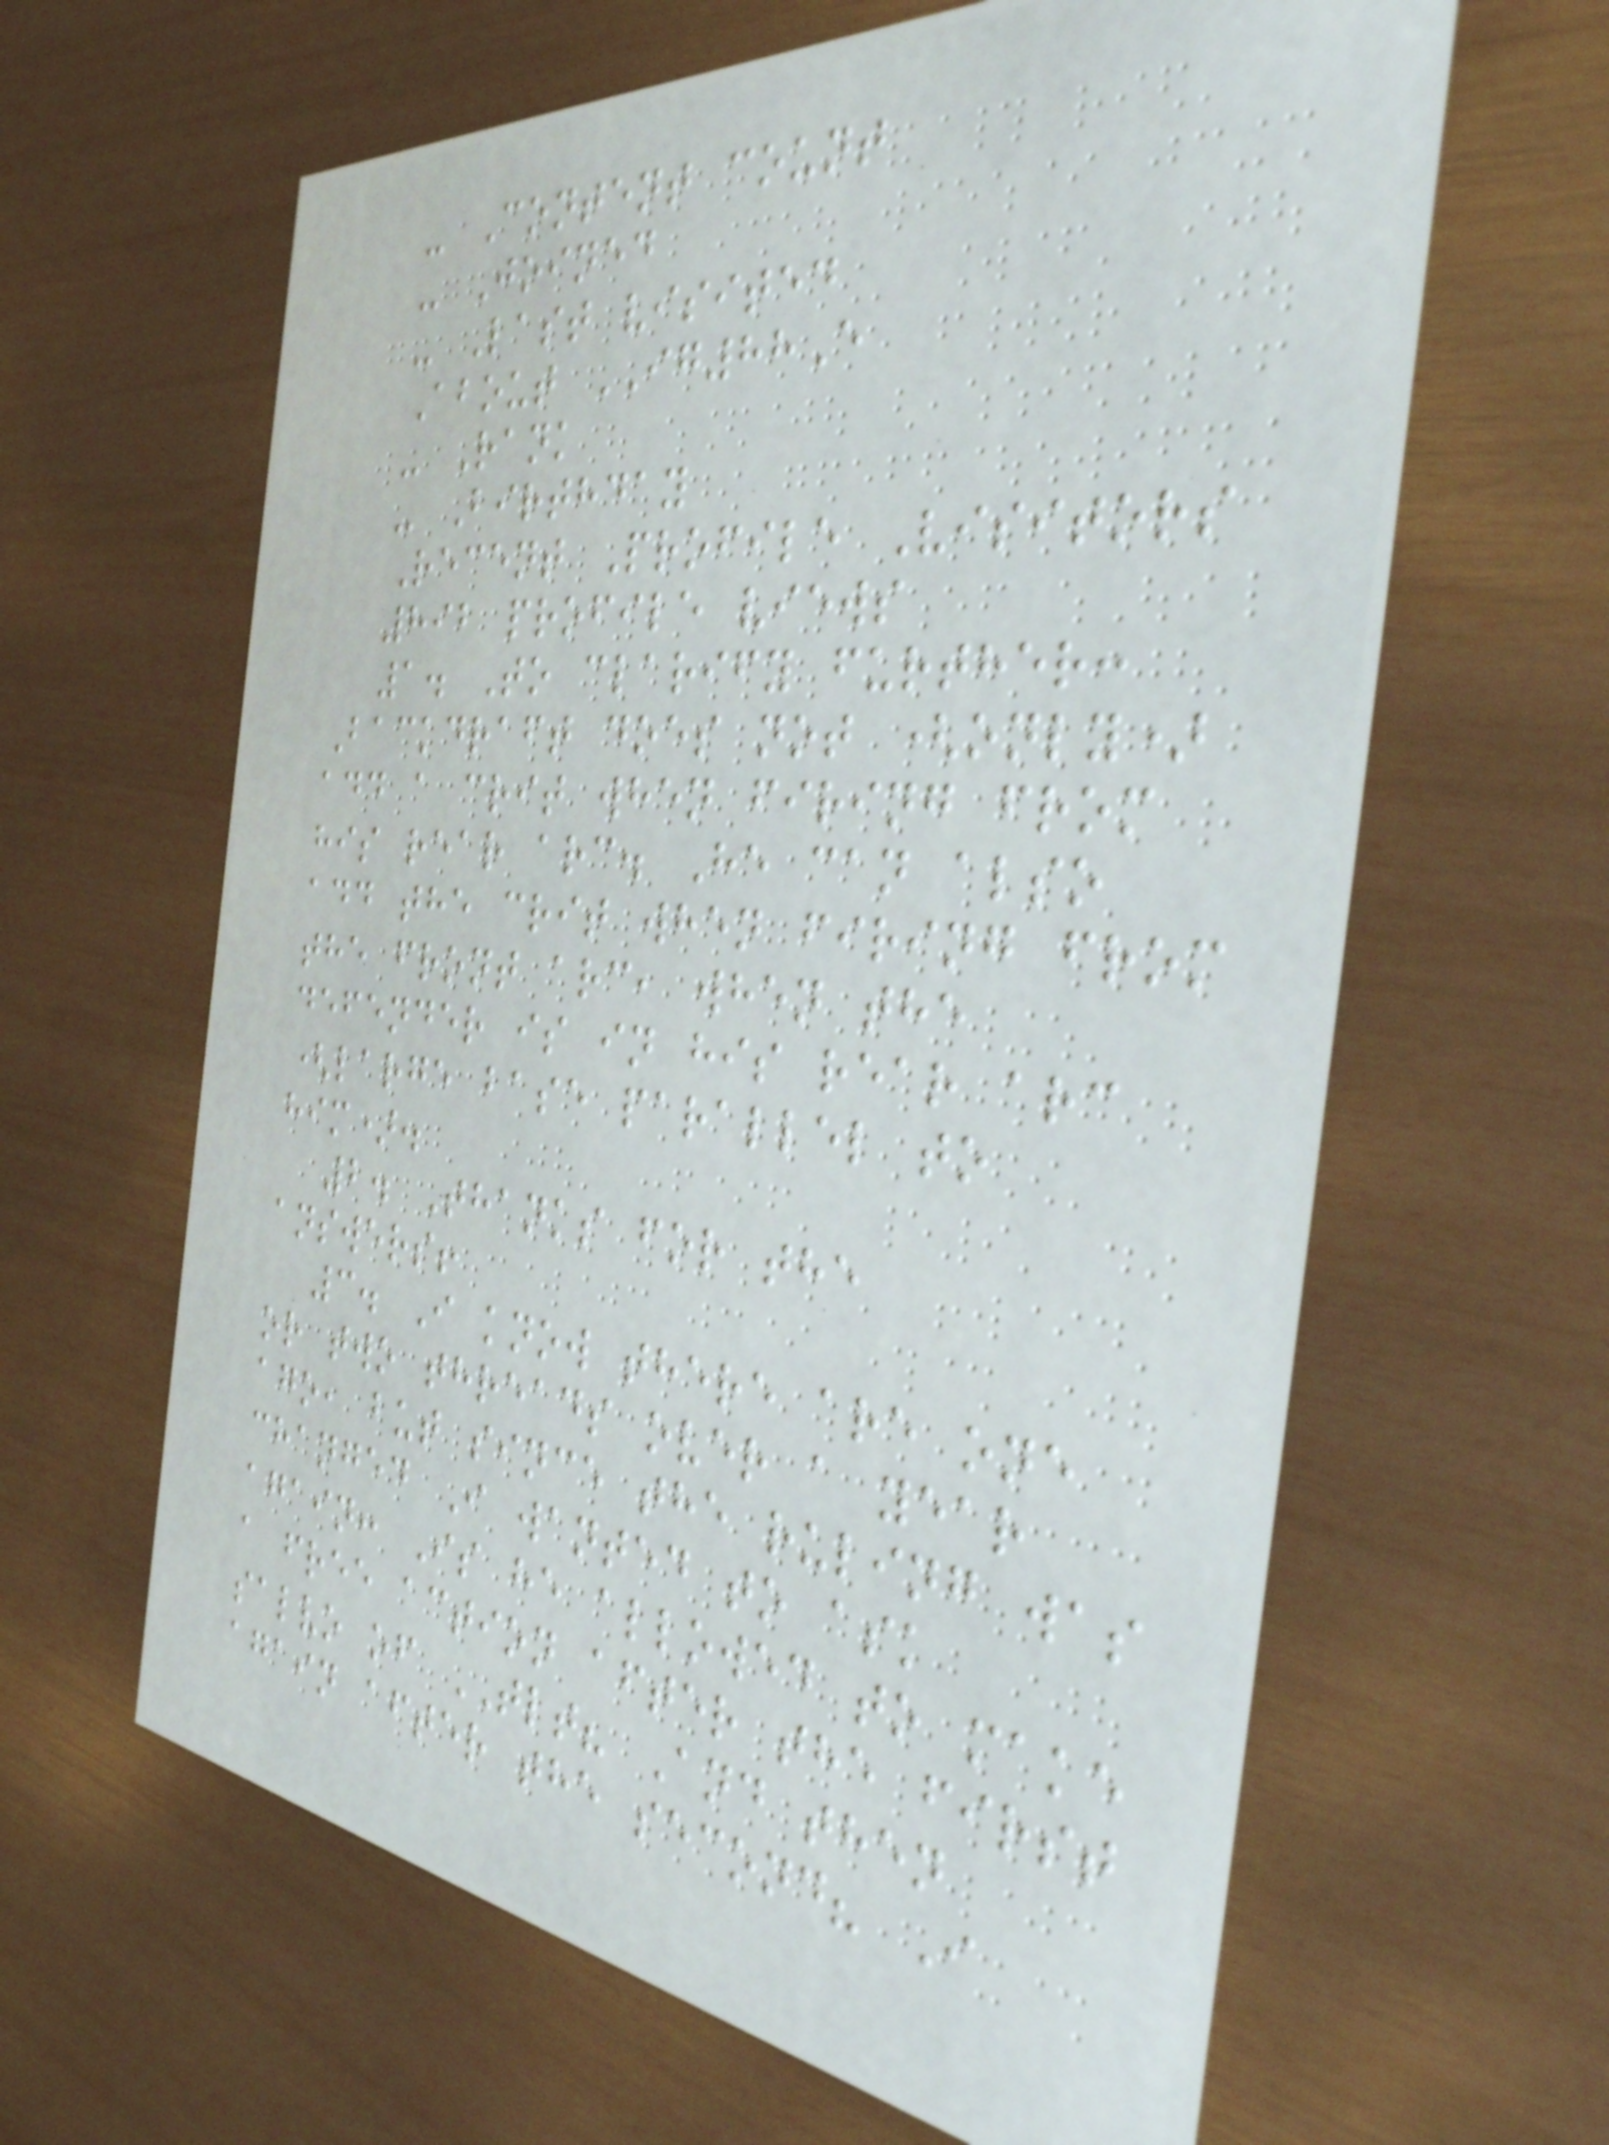- Content count
- Joined
- Last visited
About IG88E
- Rank
- Birthday
Recent Profile Visitors
892 profile views
1. To clarify further:
Backdraft does not (only)
add a crit when firing from
his rear arc. He can also
add the crit when firing from
the front arc, when the
defender is in his rear arc
(large base parallel to
him).
2. Thanks for the
answers!
3. I know there are one
or two threads over a year
ago, but since the ruling was
changed I wanted to ask
again: Is he allowed to make
a free action after the first
salvo of TLT? And then
again after the second? I
